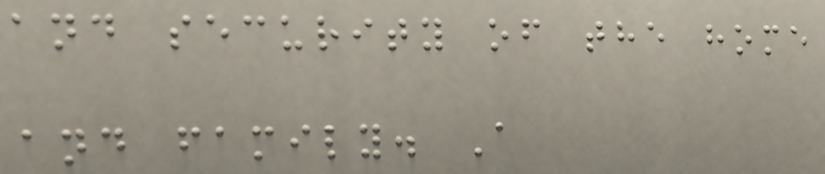and security of the home
and family. A
